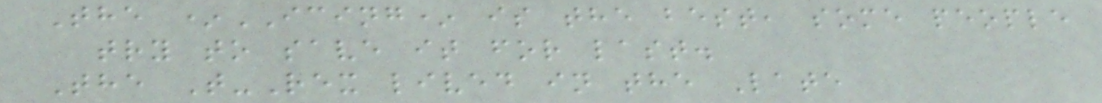The *ICING* is the best, some people
try to save it for last.
The T-Rex lived in the Late
